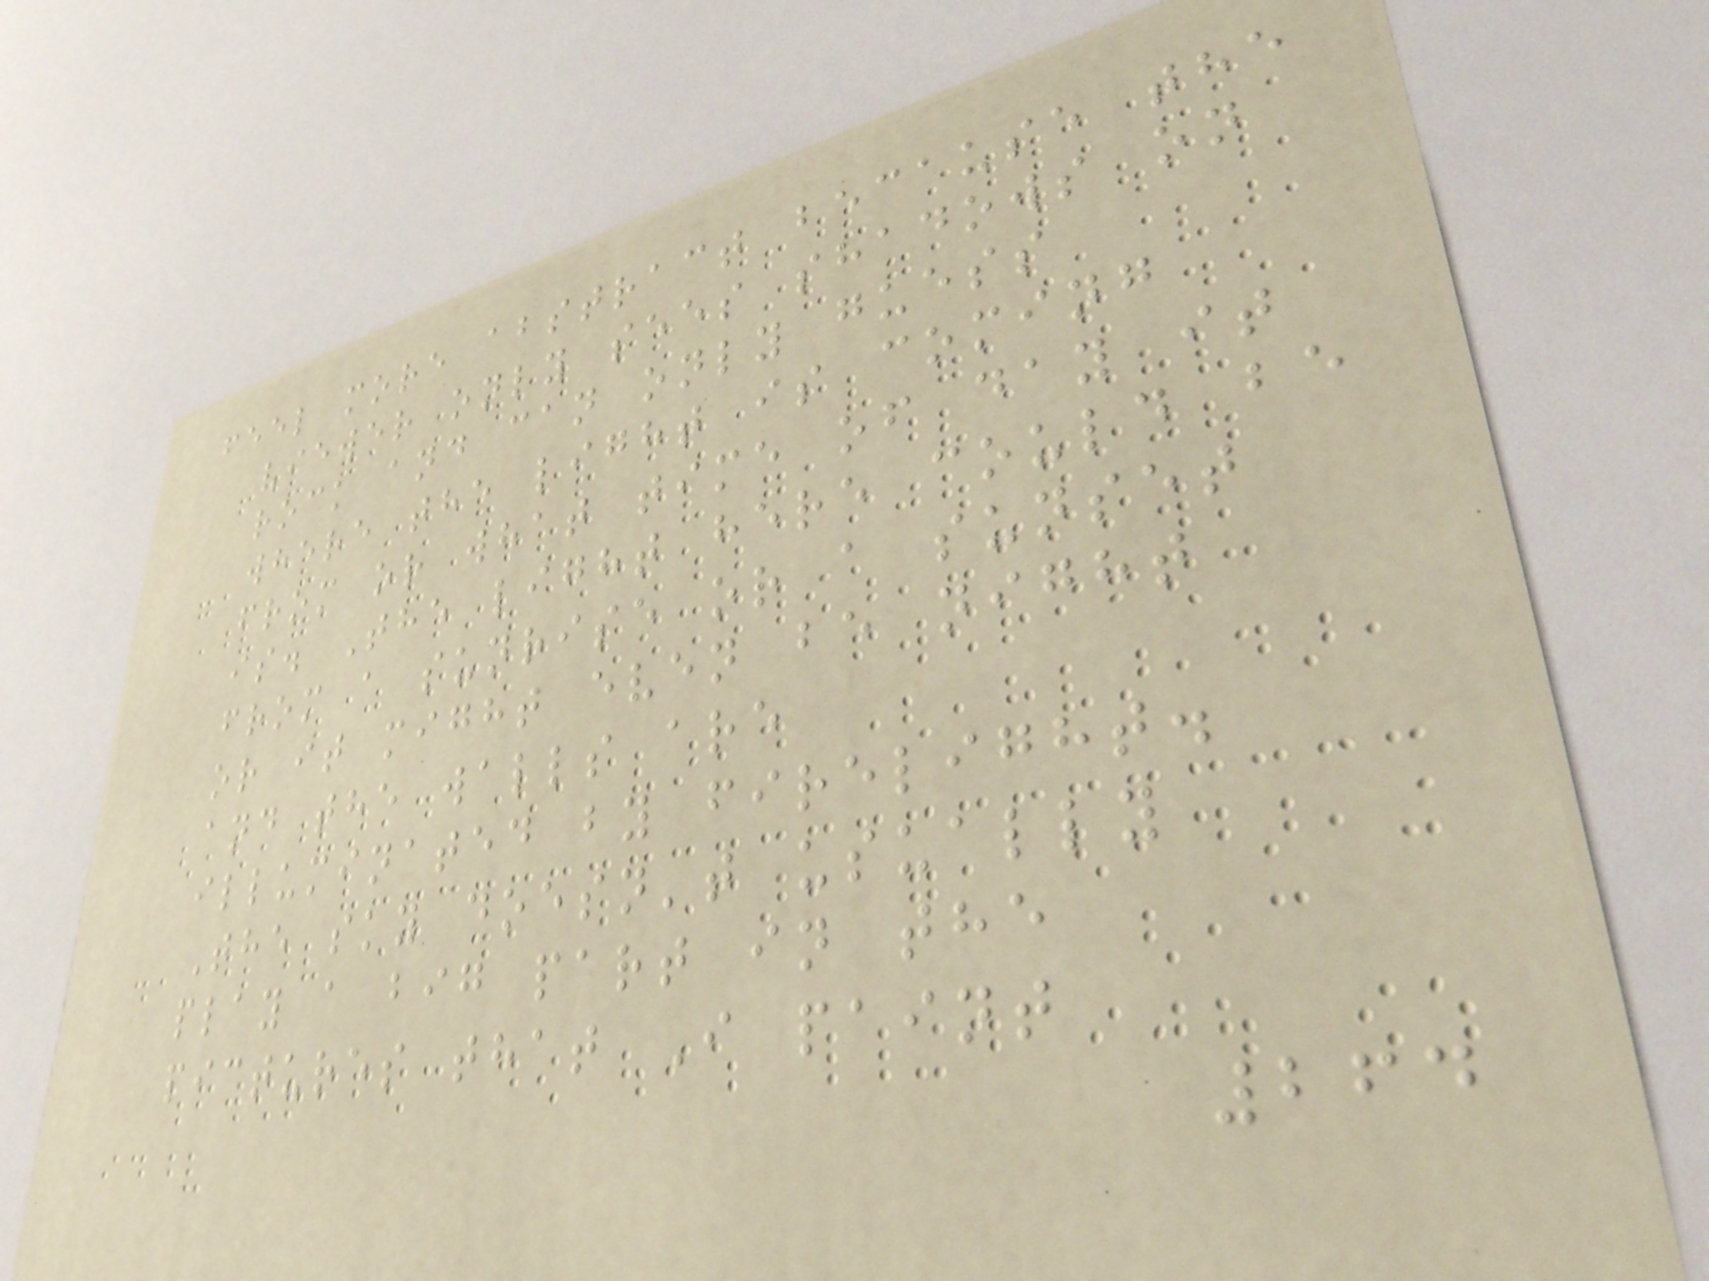feel more abstract because the
viewer only sees shadows on
rock and can only guess
where the light is coming
from or what time of day it
is. The light here could be
from a sunrise or a sunset
or it might even be night
and the walls are
illuminated by firelight.
The sky doesn't usually
play a big part in the
pictures that I paint
264
